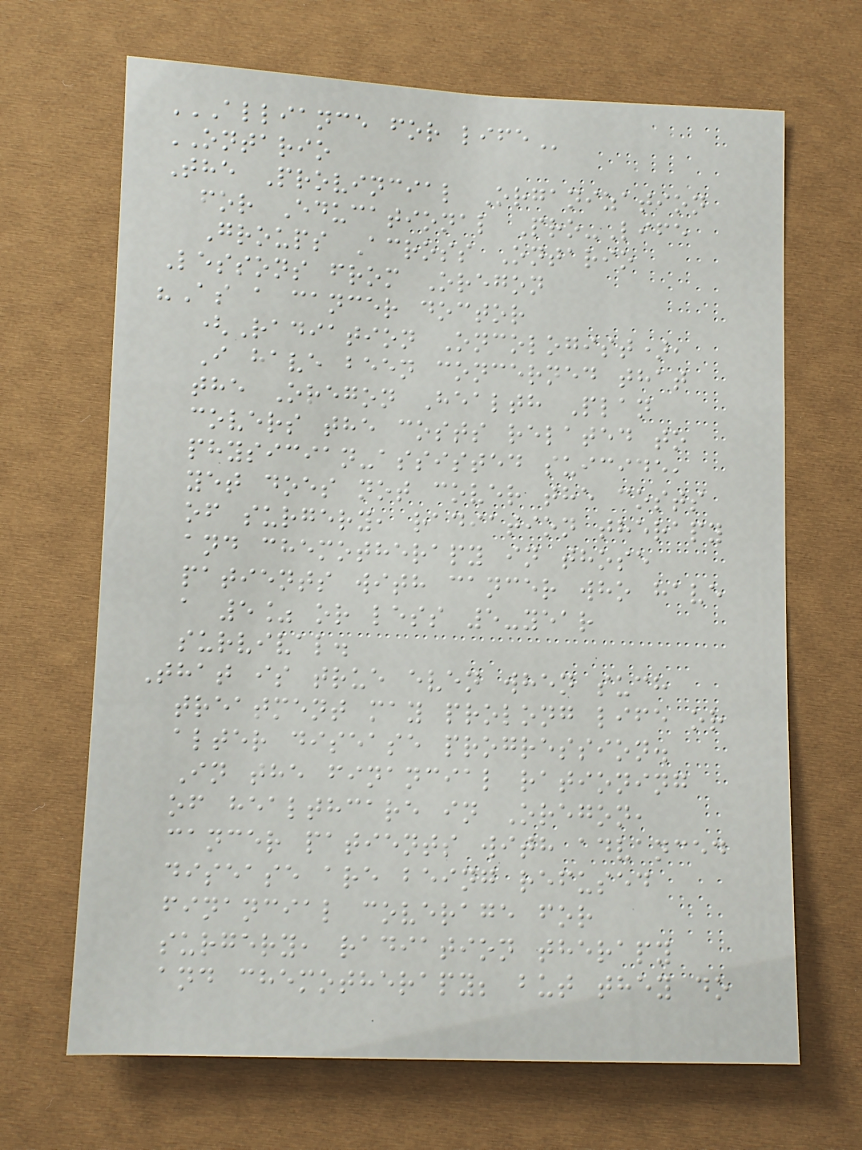ALLIANCE FOR LIFE
ONTARIO
The Provincial Organization
for Educational Pro-Life
Groups Across Ontario
Lessons from Oregon
"As a cancer doctor
(Radiation Oncologist),
I have been concerned that
the Oregon Health Plan
covers the costs related to
physician-assisted suicide,
yet does not cover the costs
of surgery, radiation therapy
and chemotherapy in those
patients with cancer who have
a 5% or less 5-year
survival.
That is true even when such
treatment may prolong life or
alter disease progression.
In the financial rationing
of healthcare in Oregon,
cancer patients with advanced
disease are being refused
financial coverage for
surgery, radiation therapy
and chemotherapy; but they do
